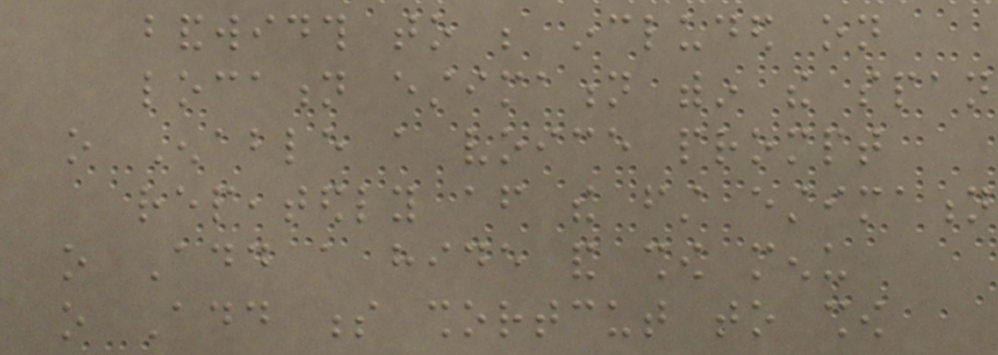bandwidth to be included on
location estimation within the span
o Enable a voice prompt
repeatedly after the first estimation
o Add a hide and show menu
o Add s shortcut to show
